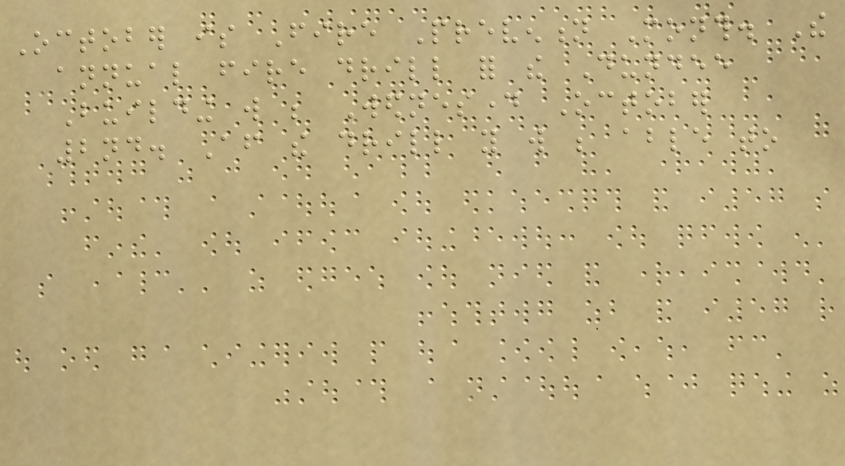October is Fire Prevention Month. The
annual fire drill for the Dundee
Building will be Wednesday October
2nd. After the drill you will be able to
